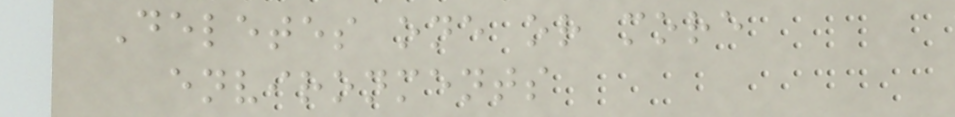Deletes one or more
environments
